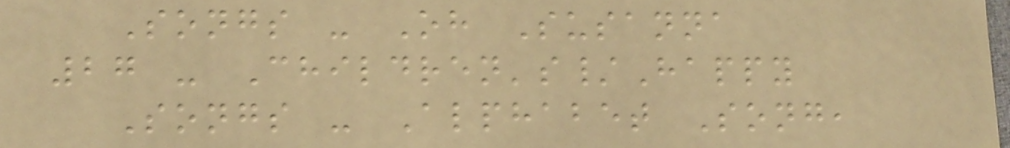Songs - Oh Susanna
27 - Children's/Happy
Songs - Alphabet Song,
